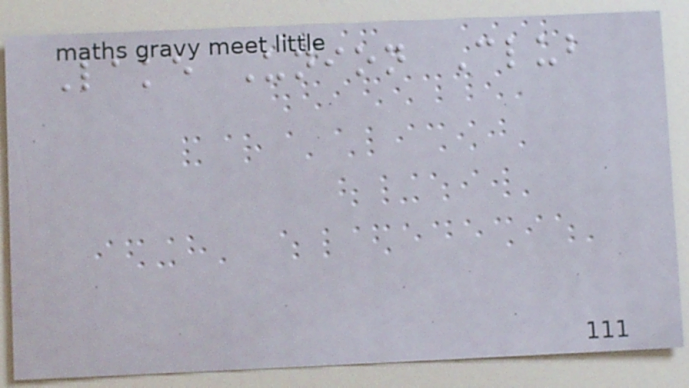Lake Union Club
